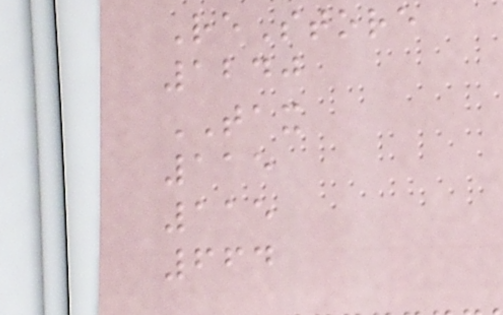ReStore
1240
TAX
115
115
664
